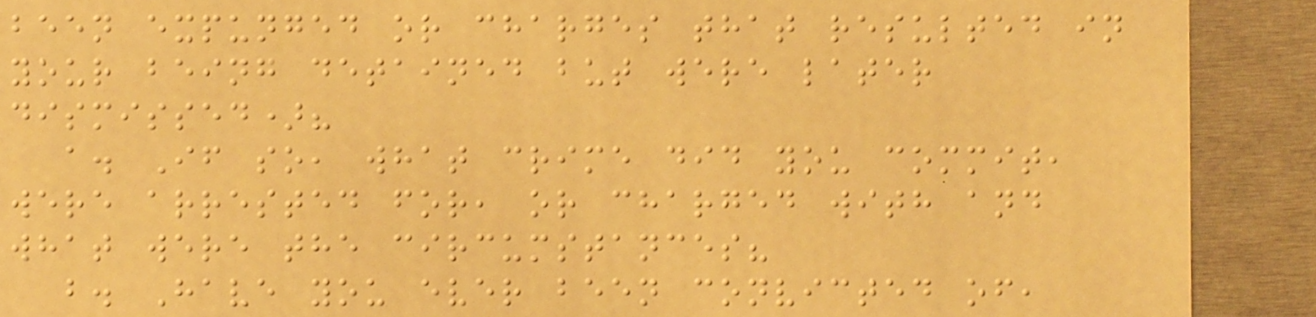been expunged or charges that resulted in
your being detained but were later
dismissed)?
a. If so, what crime did you commit,
were arrested for, or charged with and
what were the circumstances?
b. Have you ever been convicted of,
